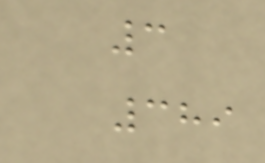3
389
